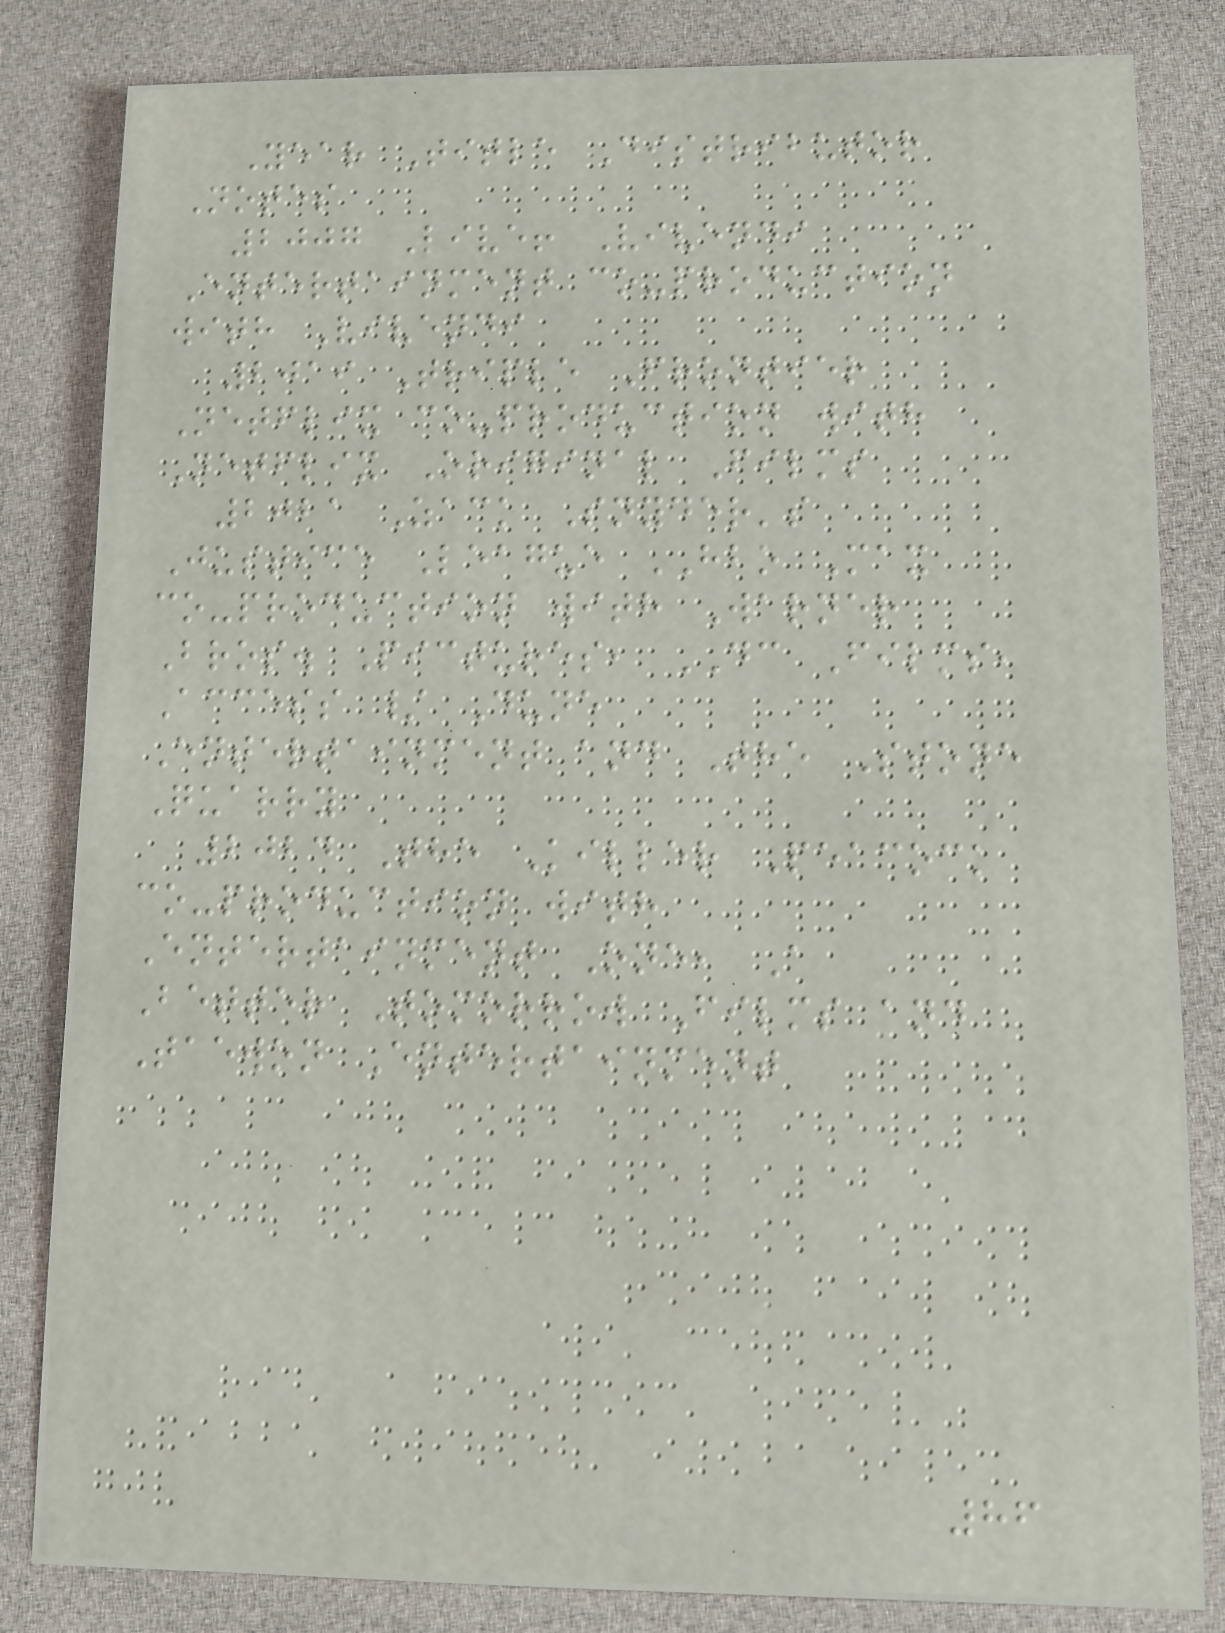Year Title Distributor
Notes
2007 Live! Vivendi
Entertainment co-production
with Vivendi
2019 Triple Frontier
Netflix co-production with
Netflix Original Films
2021 Zack Snyder's
Justice League HBO Max
co-production with Warner
Bros. Pictures, DC Films,
Access / Dune
Entertainment and The Stone
Quarry
2024 The Killer Peacock
co-production with
Entertainment One, A
Better Tomorrow Films and
Taewon Entertainment
86
